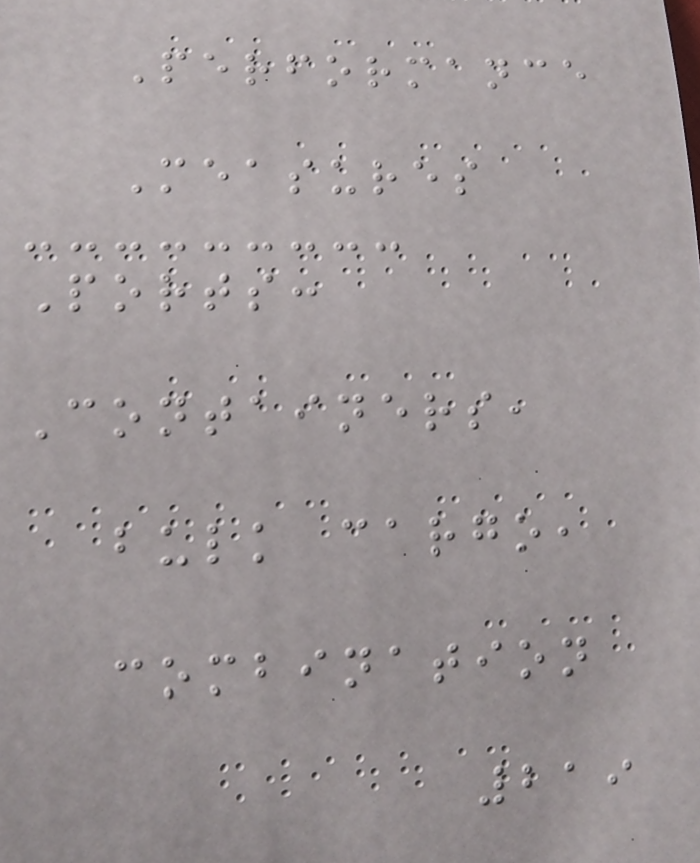Performance
Measures
Ports:
Containers,
bulk cargo,
combination
219
